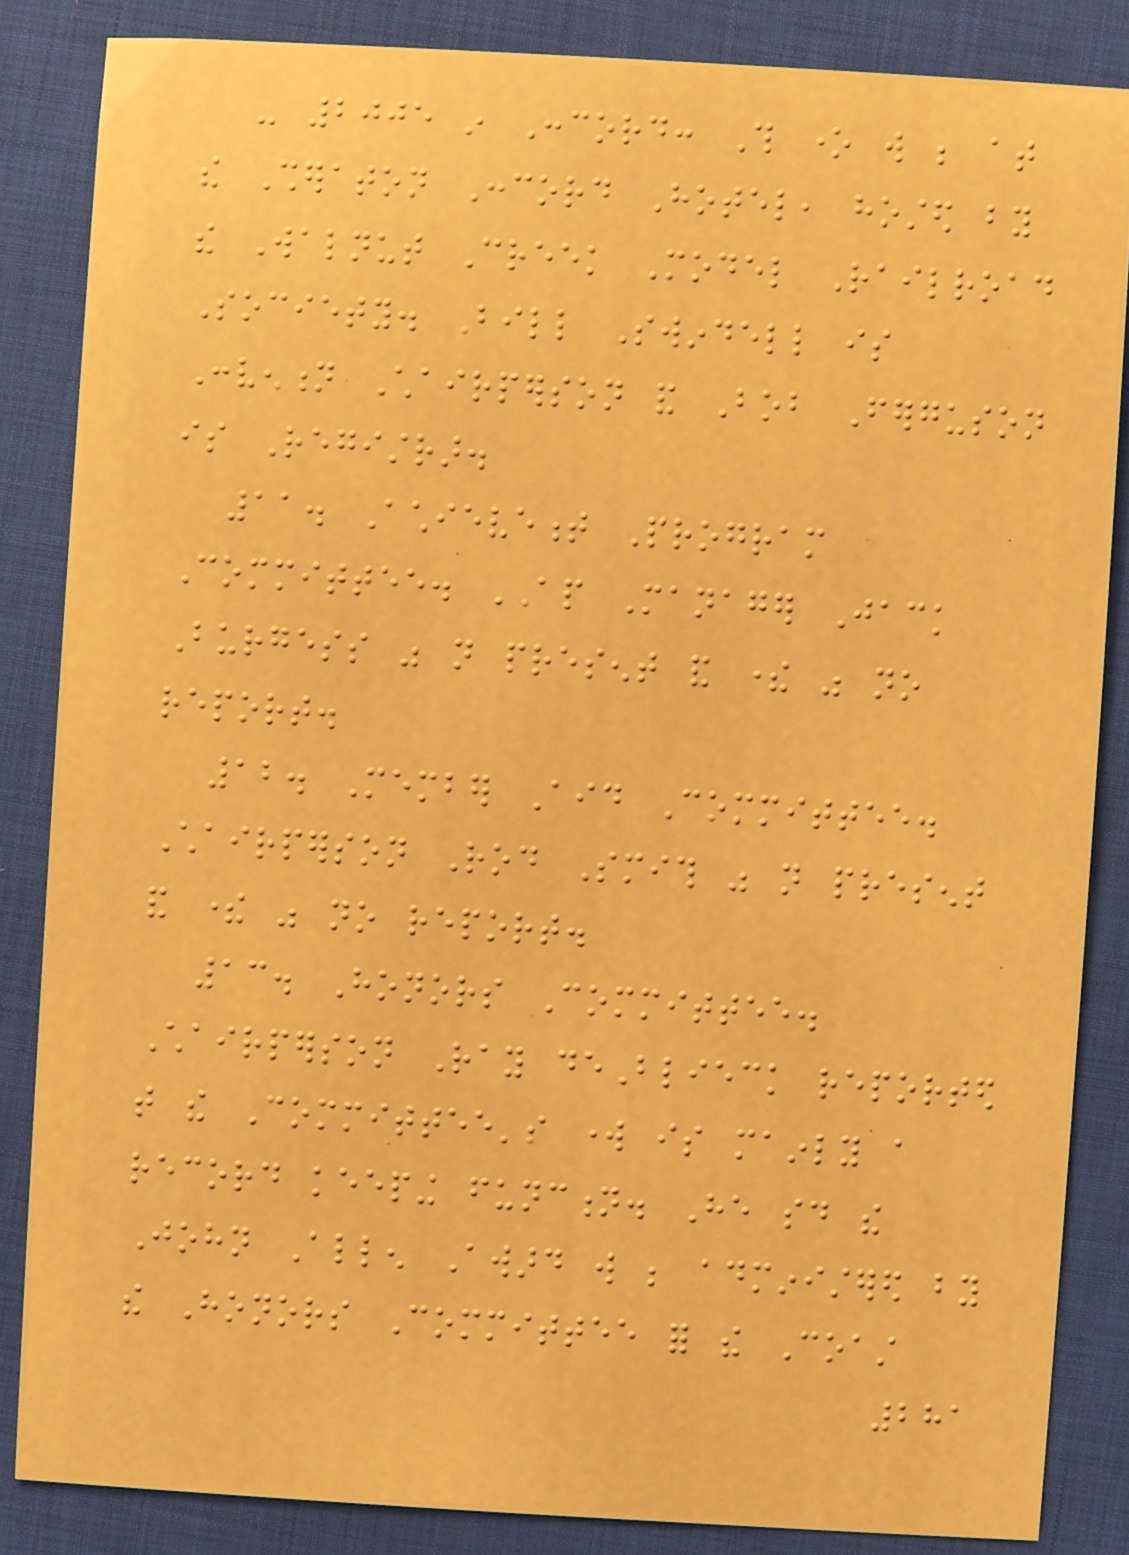- 2005 in Concord: This one will be at
the Sheraton Concord Hotel, hosted by
the Walnut Creek Model Railroad
Society. Bill Swindell is
Convention Chairperson and Bob Ferguson
is Registrar.
11. Achievement Program
Committee. AP Manager Jack
Burgess was not present and there was no
report.
12. Member Aid Committee.
Chairperson Rod Smith was not present
and there was no report.
13. Honors Committee.
Chairperson Ray deBlieck reported
that the Committee's work is mainly a
record keeping function. He said the
John Allen Award will be administered by
the Honors Committee for the Coast
281
